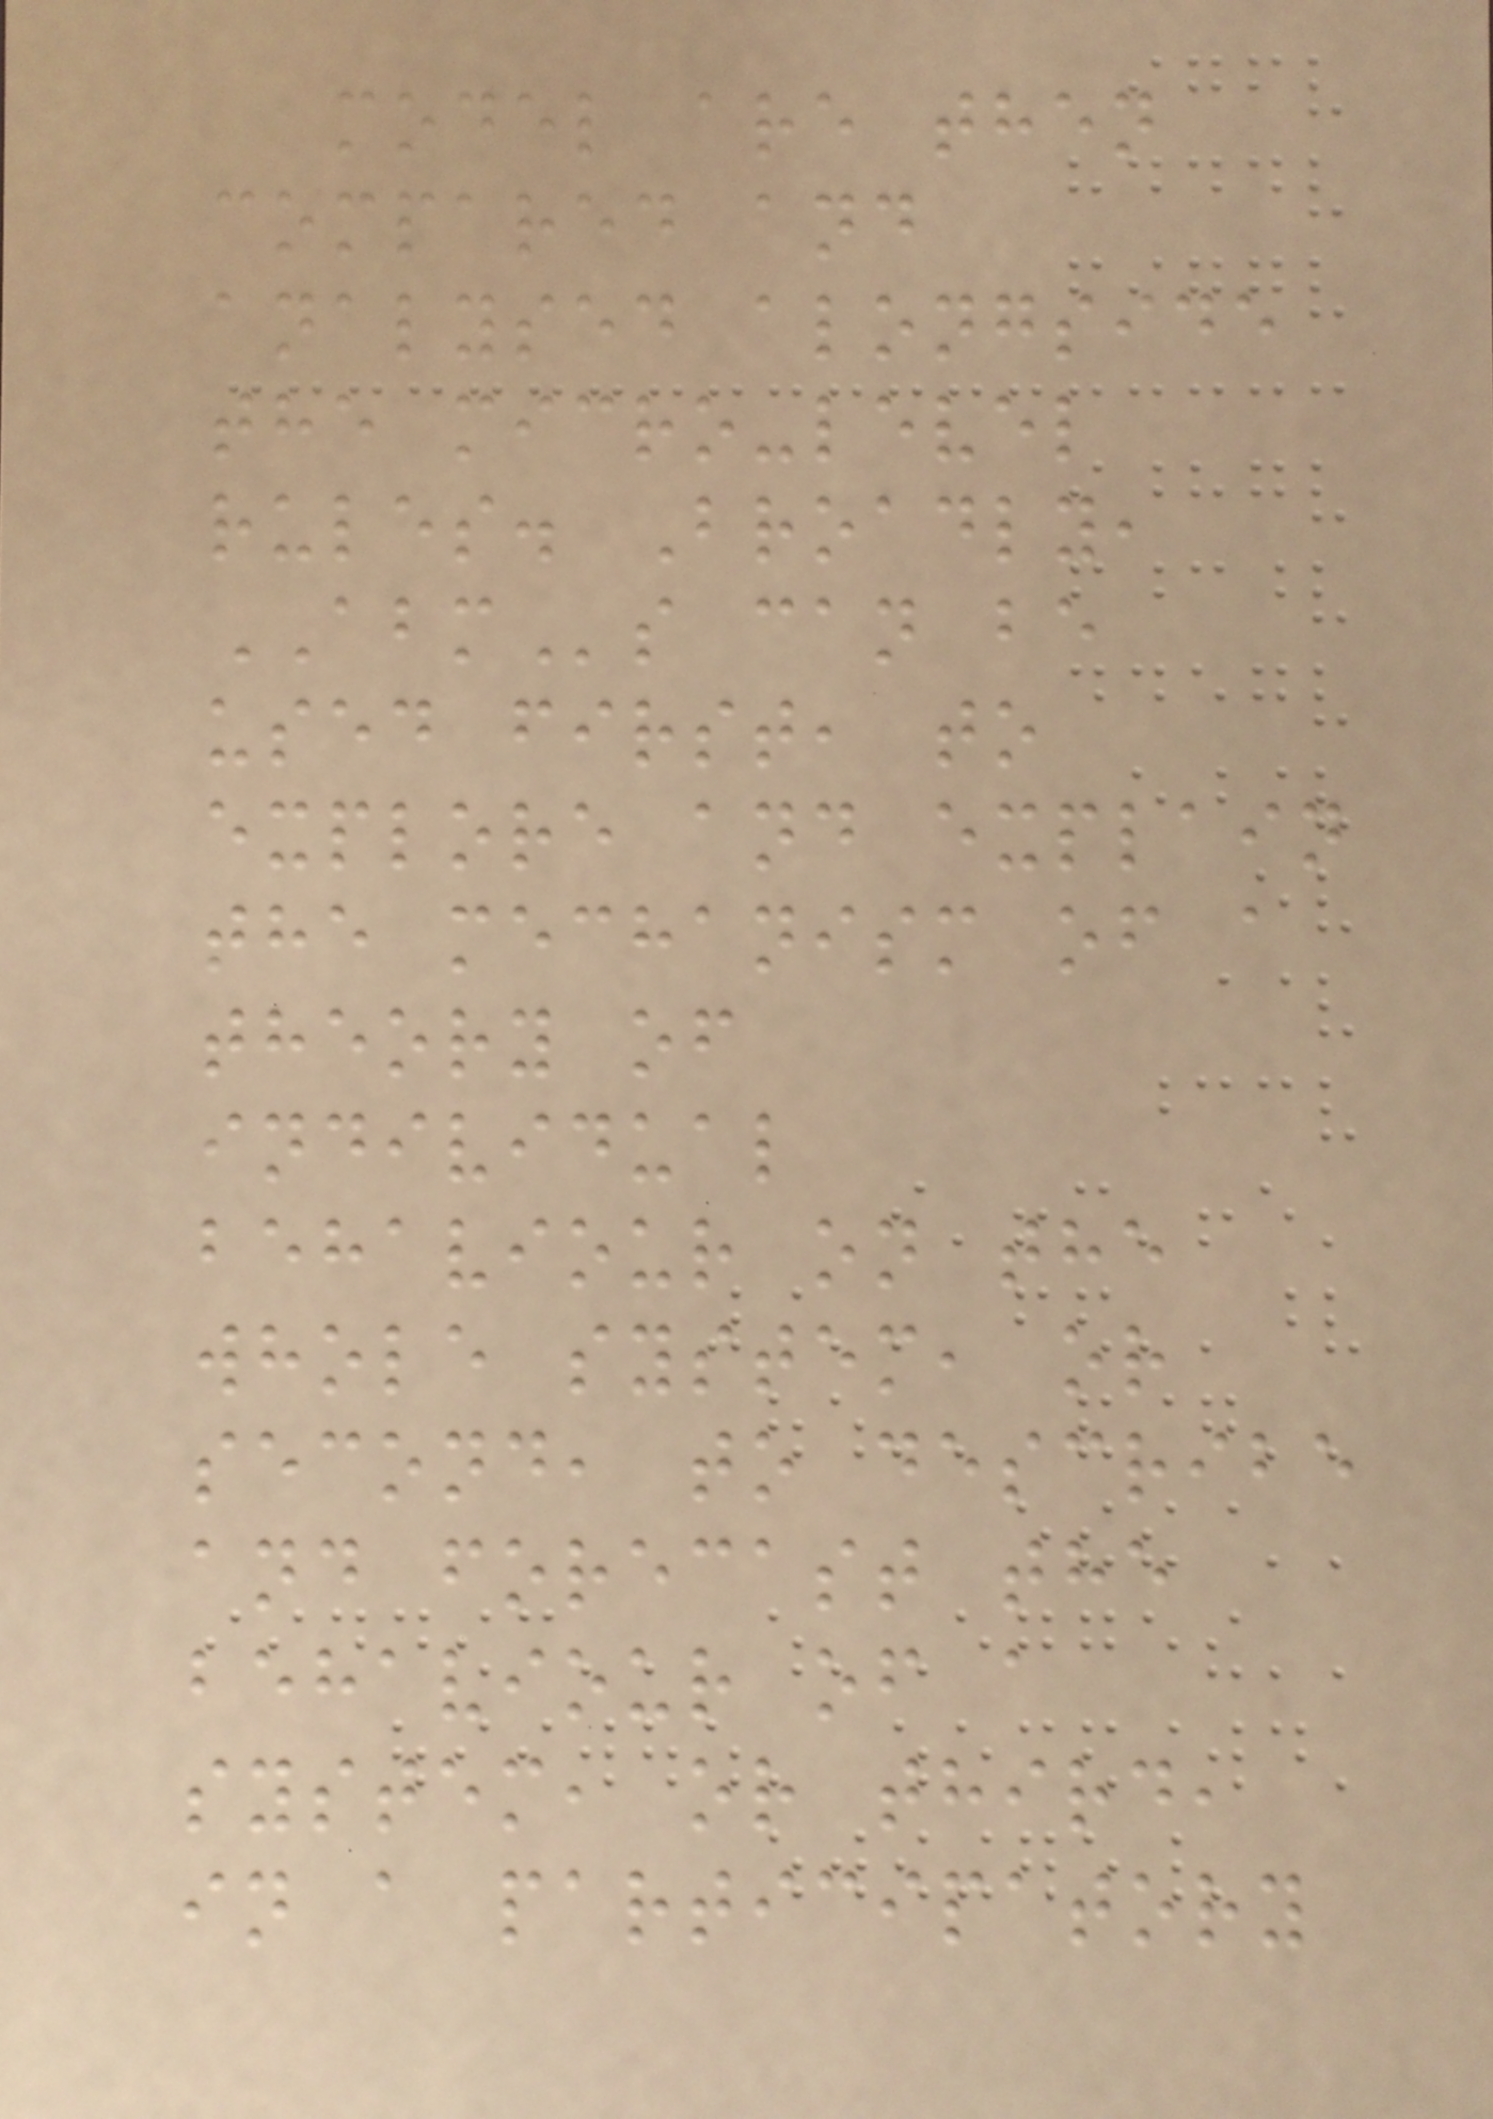model are then
compared and
analysed alongside
the micro-level
rules. Broadly,
ABMs can be
used first, to
explore and explain
the mechanism of a
theory of
individual
behaviour on the
whole system, or
second, to describe
and forecast the
behaviour of a
system, or third,
in a participatory
